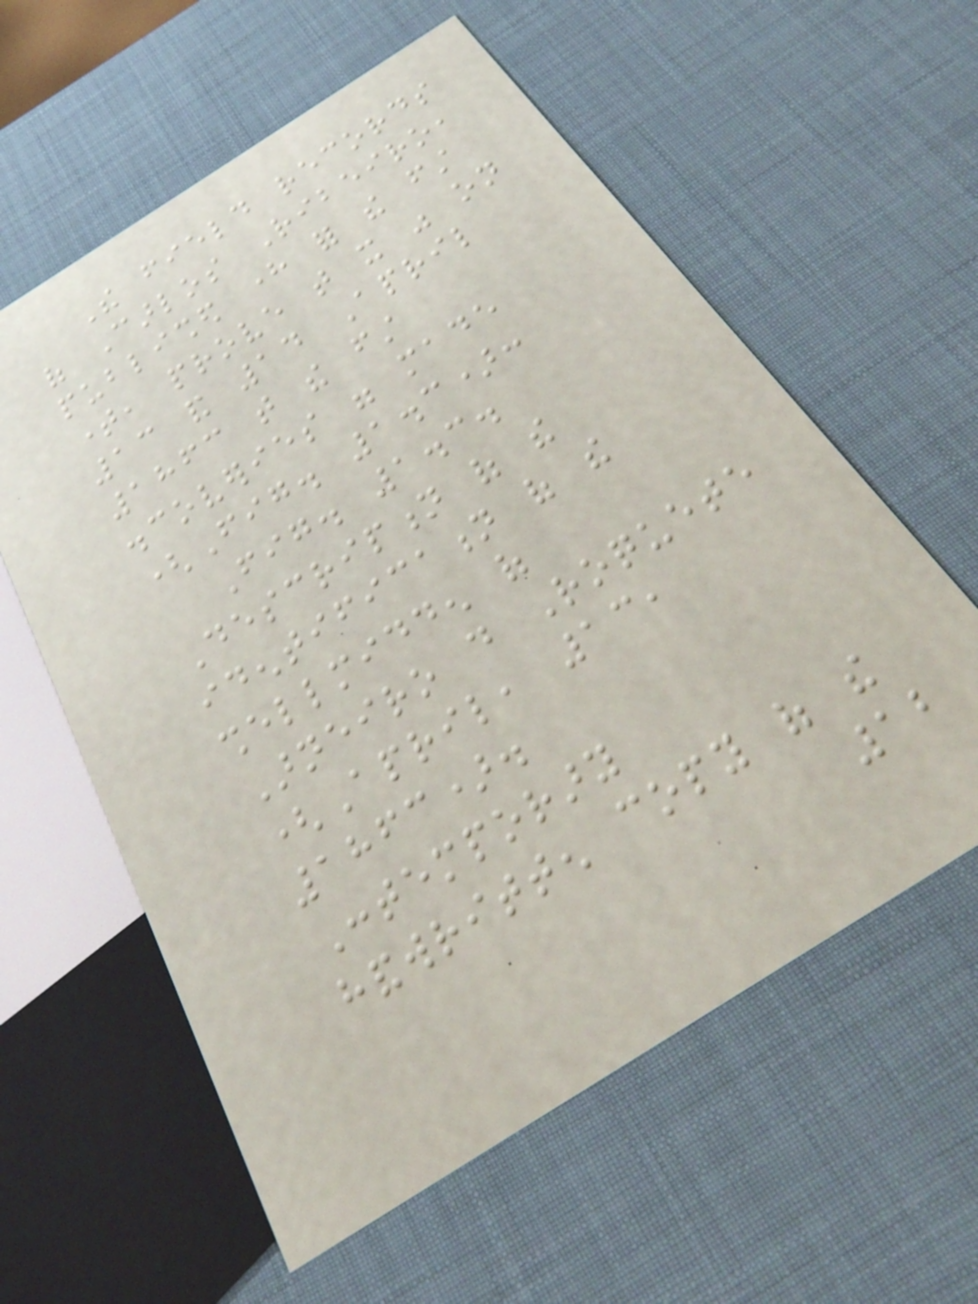The field records
of Carlos Ribeiro,
published here for the first
time, prove that it was on
13 and 14 April
1863 that the first
discoveries were made
(Fig. 1.3):
Fig. 1.3.
Description of the
identification of the
shellmidden of
Arneiro do Roquete
(April, 13,
1863).
Contemporary
handwritten copy of the
12
